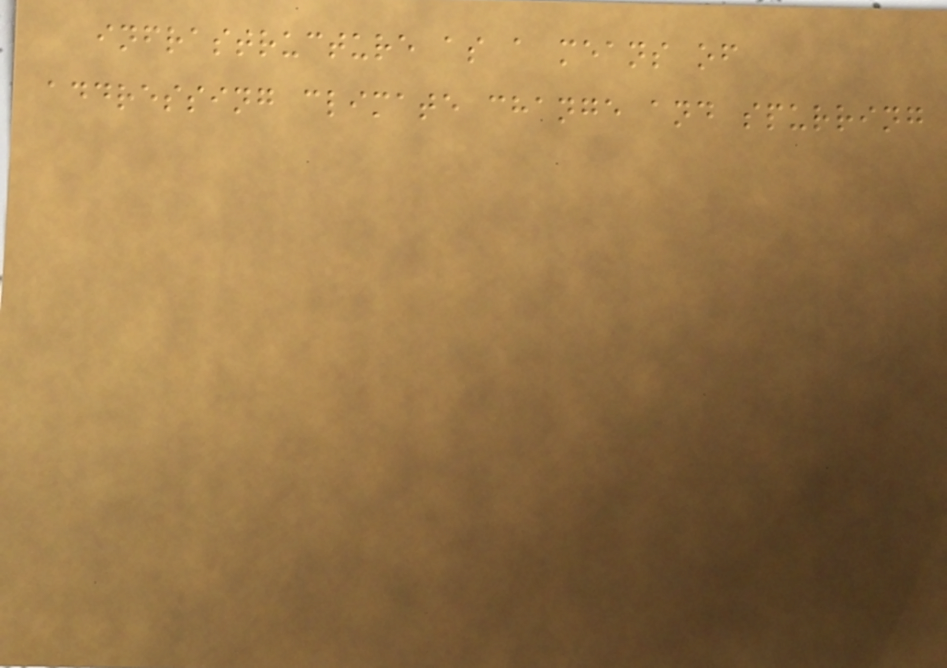infrastructure as a means of
addressing climate change and spurring
